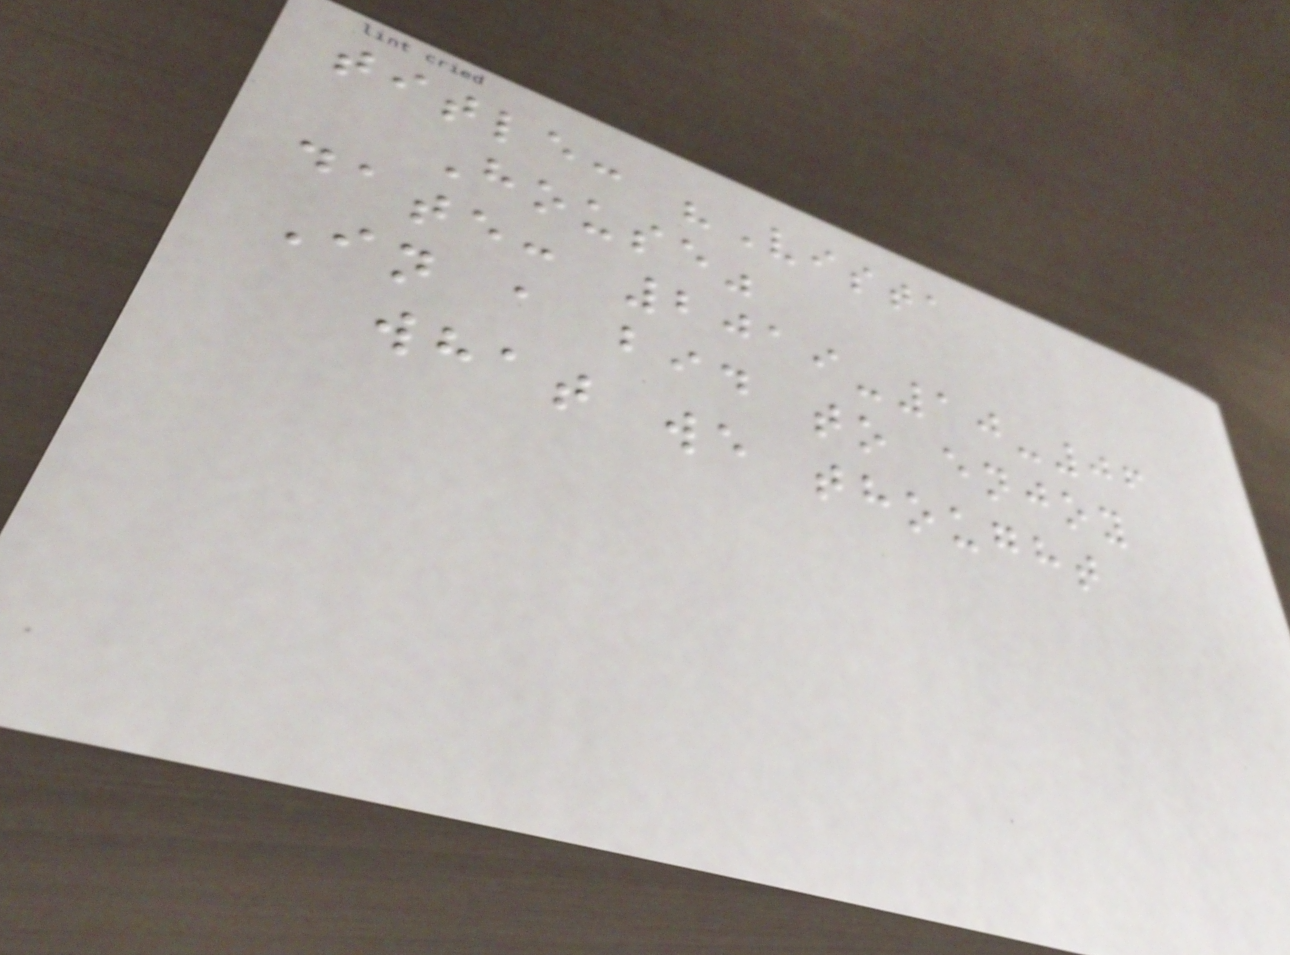title: "Vista
House"
date: 2019-10-06
In a bid to enjoy
what we thought
